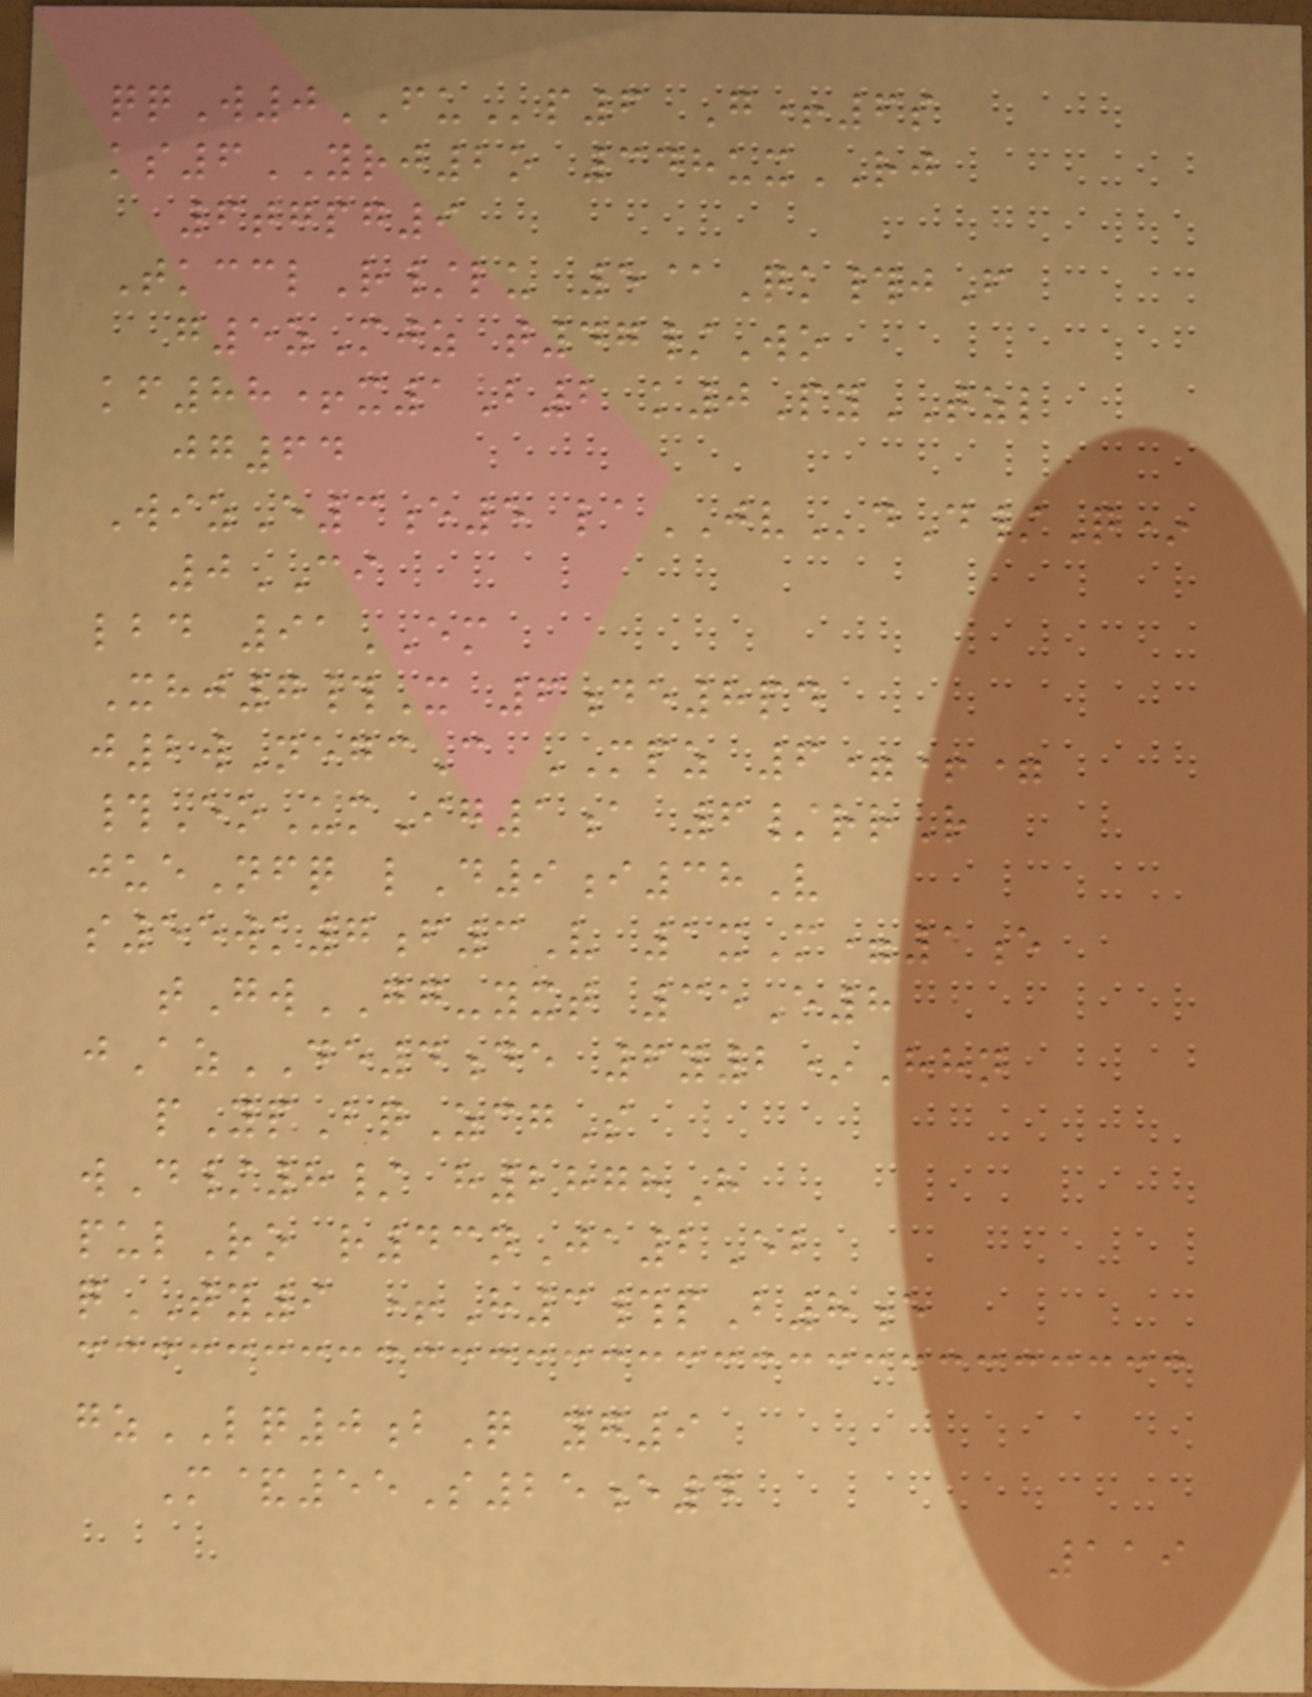qqW0FUp6 G+6s
ks6YRJ2o 348uxRJ
6tgpg9
TkcclR/lu 5@Qk#jF
g5zMjz t47/Wo
kf88+x1B2 k0PyTZL
jg64
WizE3e5 laJVdD/Q*
0CI
lbd 91EM
Xhj7#X 6de8pd
j2wNegcC MPZ 6=+=
#EoUmIg1a 6/rrR
jueNfq lD9i38V
s55wk7f3V 1xM=1e
tGwGG-yxt 35E8
jAzDE4de 6y2*Hhn
pYpBqZcgS
wD/8/ h2878H
pulRo r43nJa2Eb
qTY9 +H3#pB8e
gzLQ0bQ yg9
M&55S25e4
119
